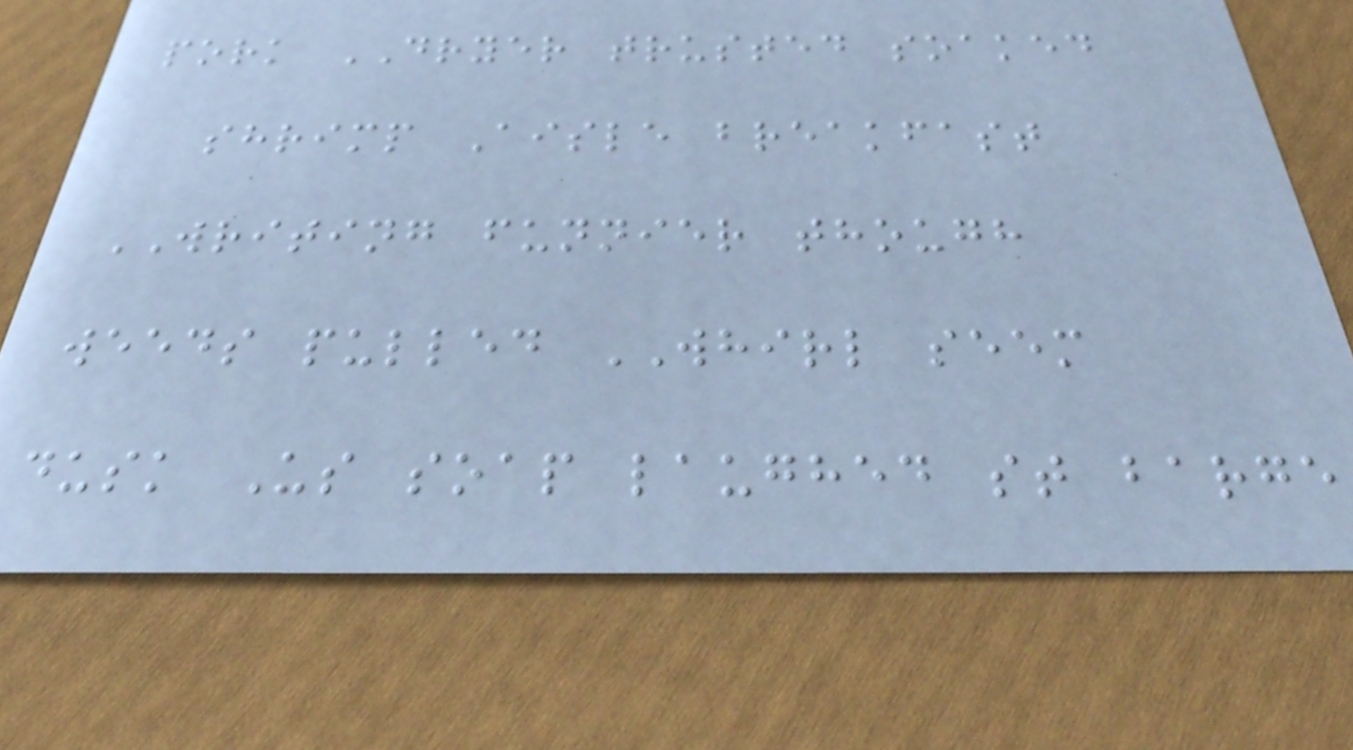pork DRYER trusted soaked
shrimp Aisle breakfast
WRITING funnier though
weeds pulled WHIRL seem
dusk Us soap laughed st barge
